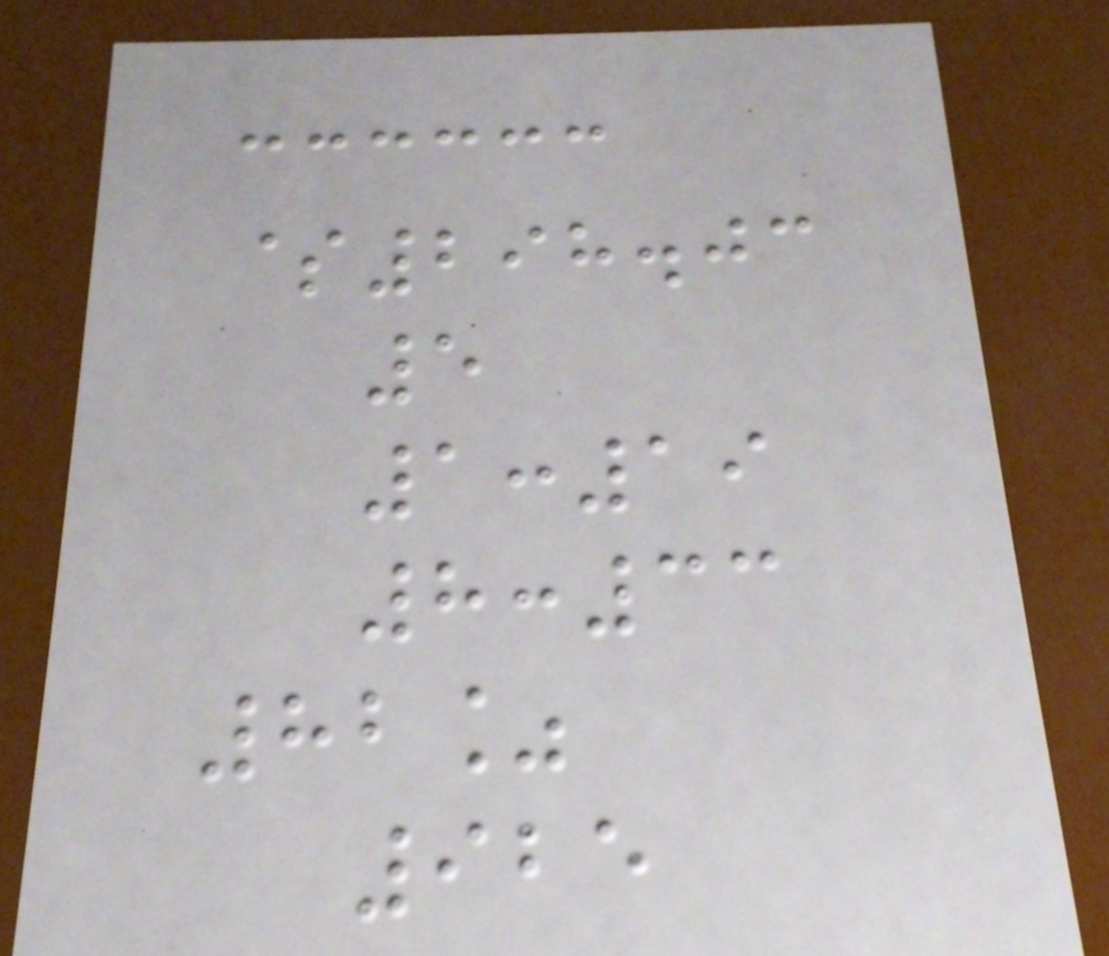$298.03
5
1:19
8:33
82%
925
